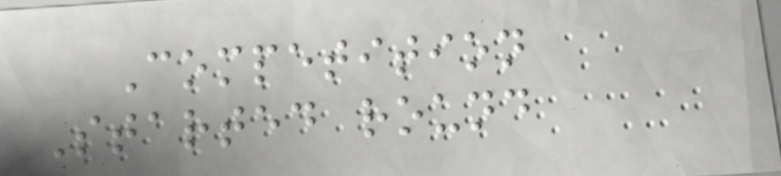Competition
Started round
